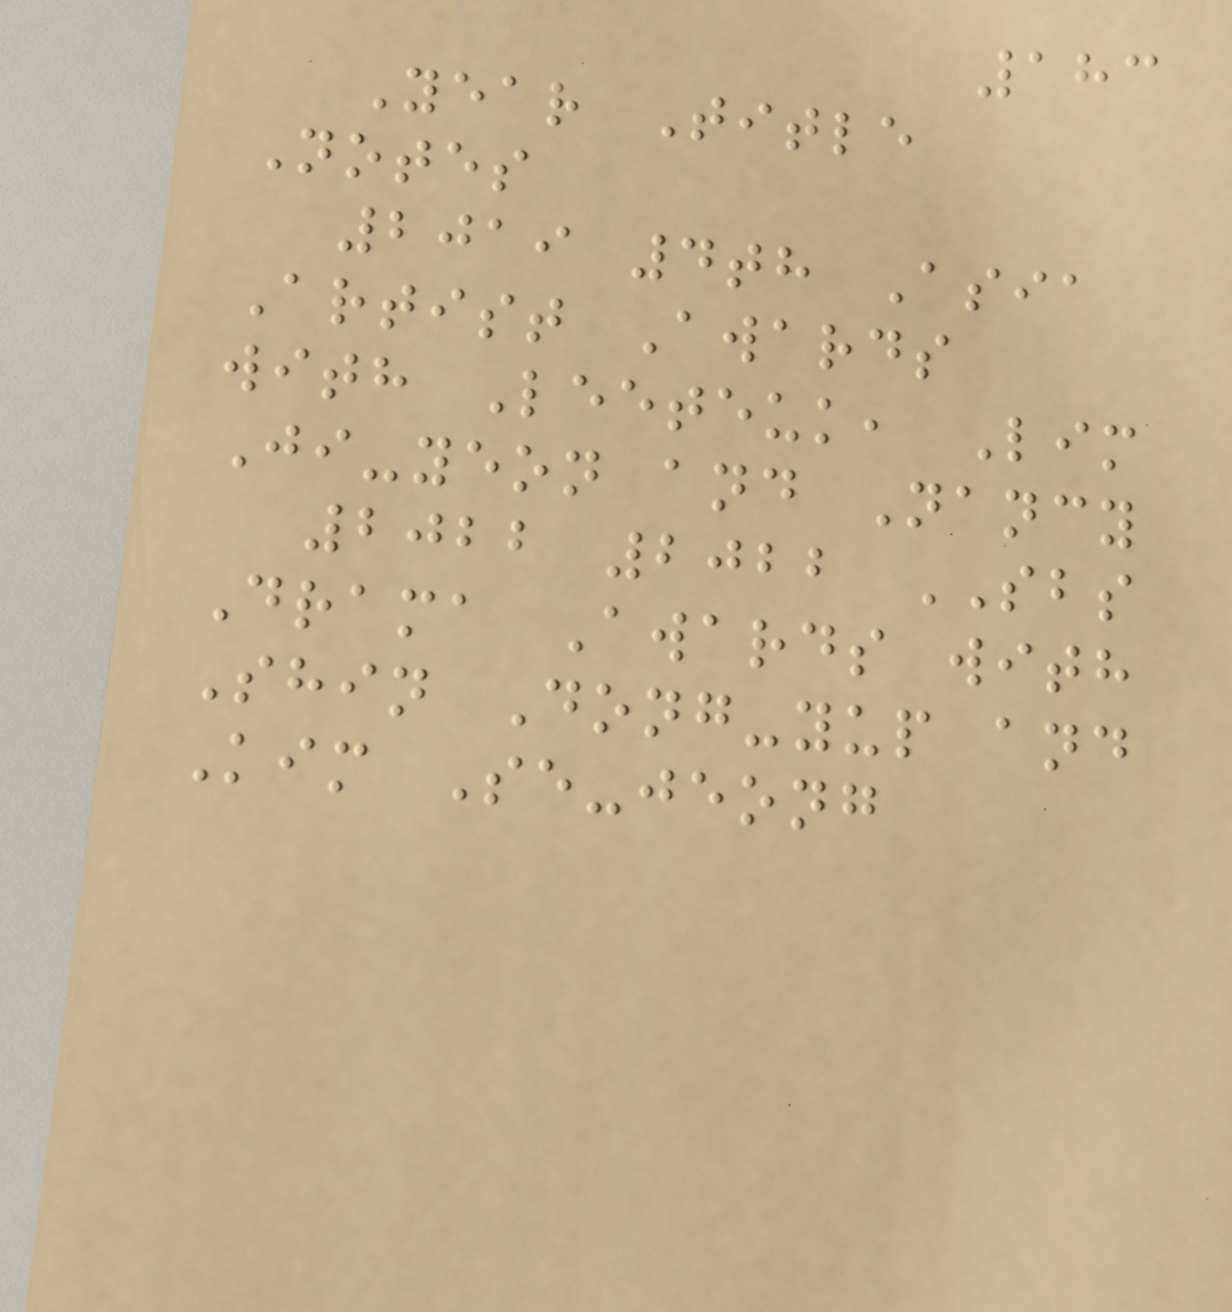183
Year Title
Notes
2019 4th Asia
Artist Awards
with Leeteuk, Lim
Ji-yeon and Nancy
2022 2022 SBS
Drama Awards with
Shin Dong-yup and
Kim Se-jeong
